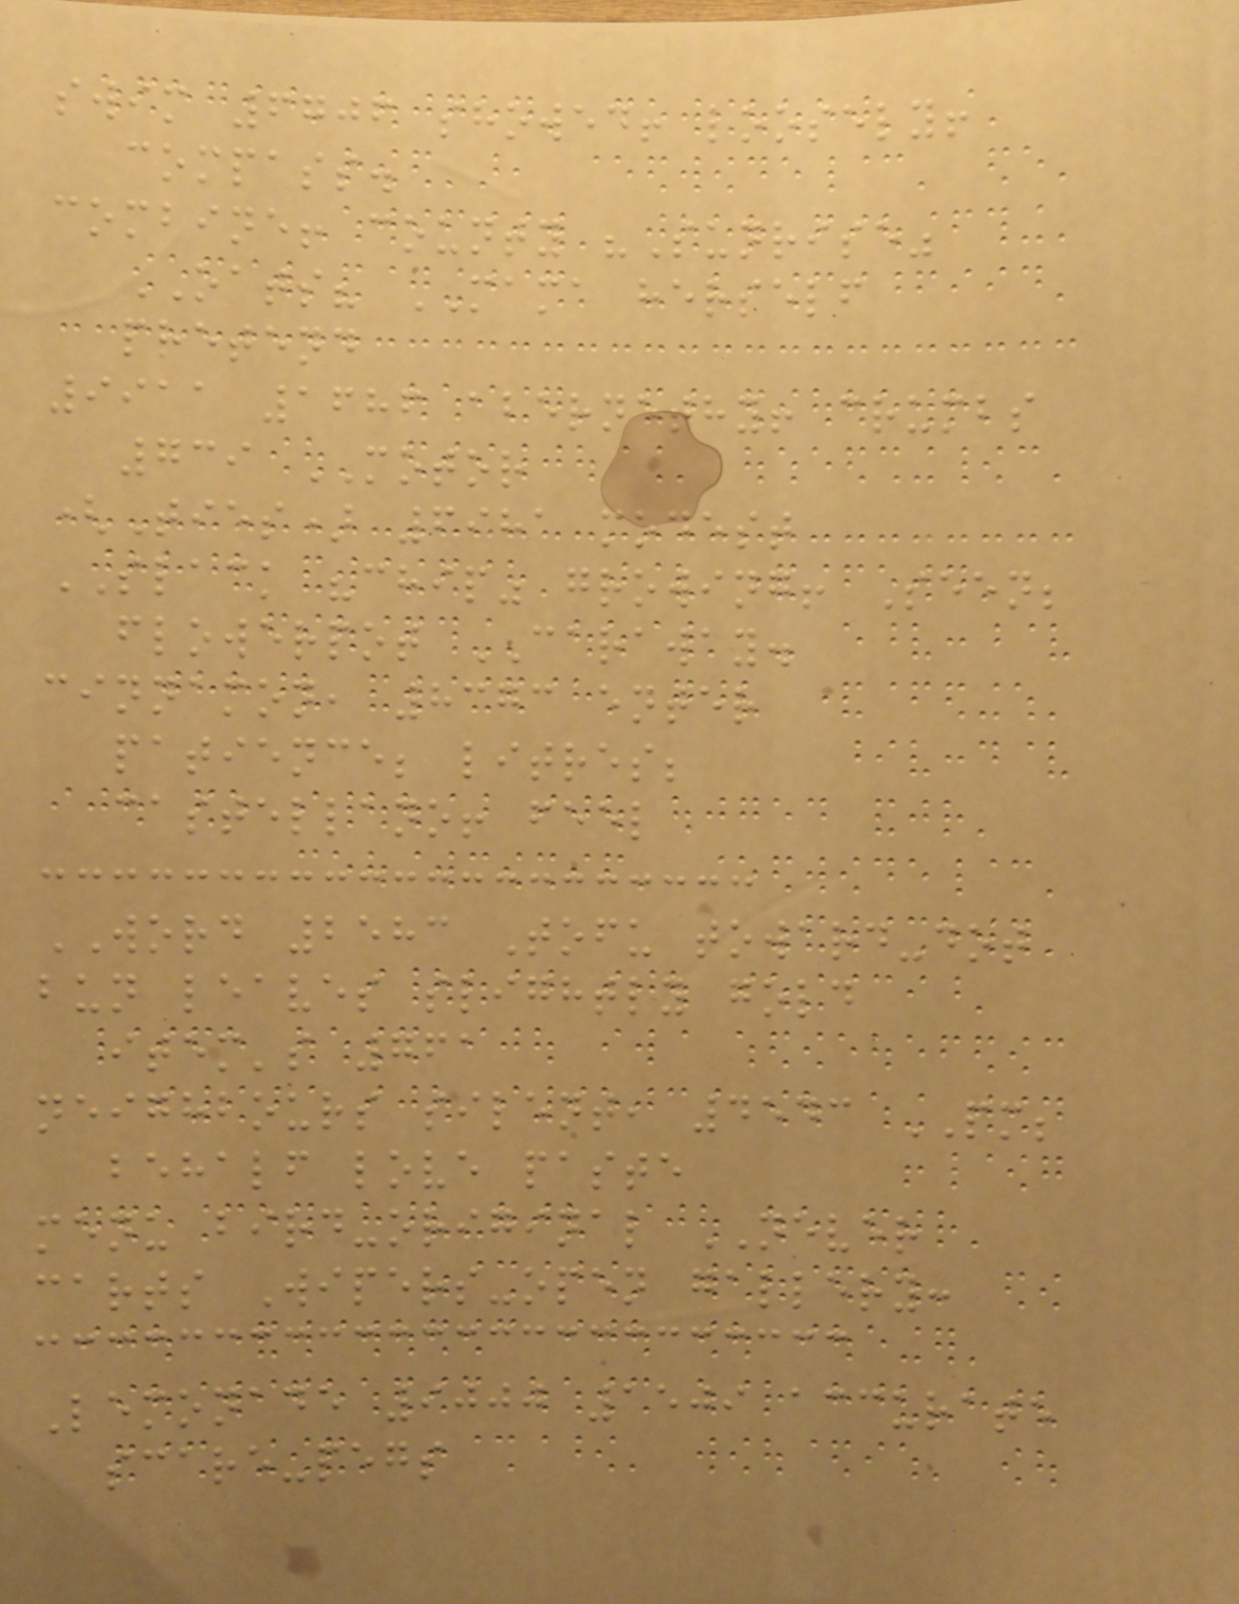swim 6706 showed! loosely!
compass.
combine! county "Sunrise"
OATS? MAMA herself
pretend
9911 1686 abernethy! crumbs
739 MOTOR
(Ties) 6981 modest
SLACK "chip" growing! Seen;
flowerpot CARAWAY.
cinnamon, 8373 enter
patience; litres;
castellano! feel
WORD 2583 Tofu toward-dot
bun leaves slightly gold
item's 761
neighbours silent, 4543 PM;
behalf love paste
menu bird-original NEVER
carts Wipers-open gallery:
Lemonade 9000 1509 accurate
scare-pegs
